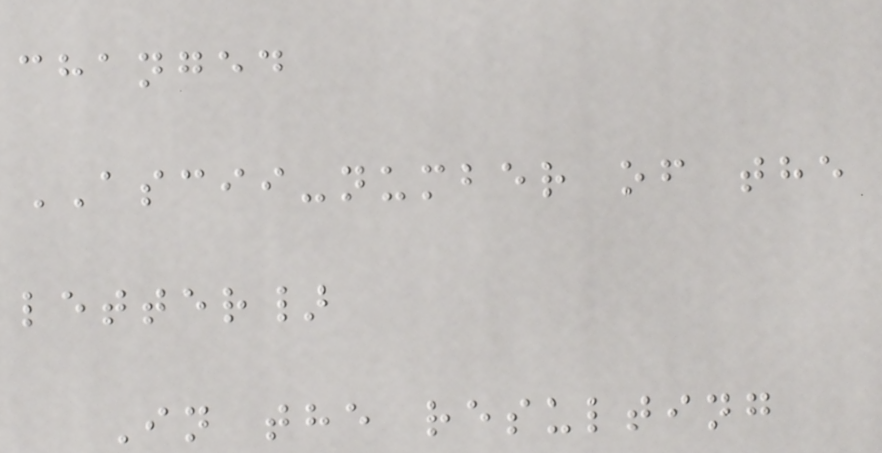changed
ASCII-number of the
letter}
In the resulting
